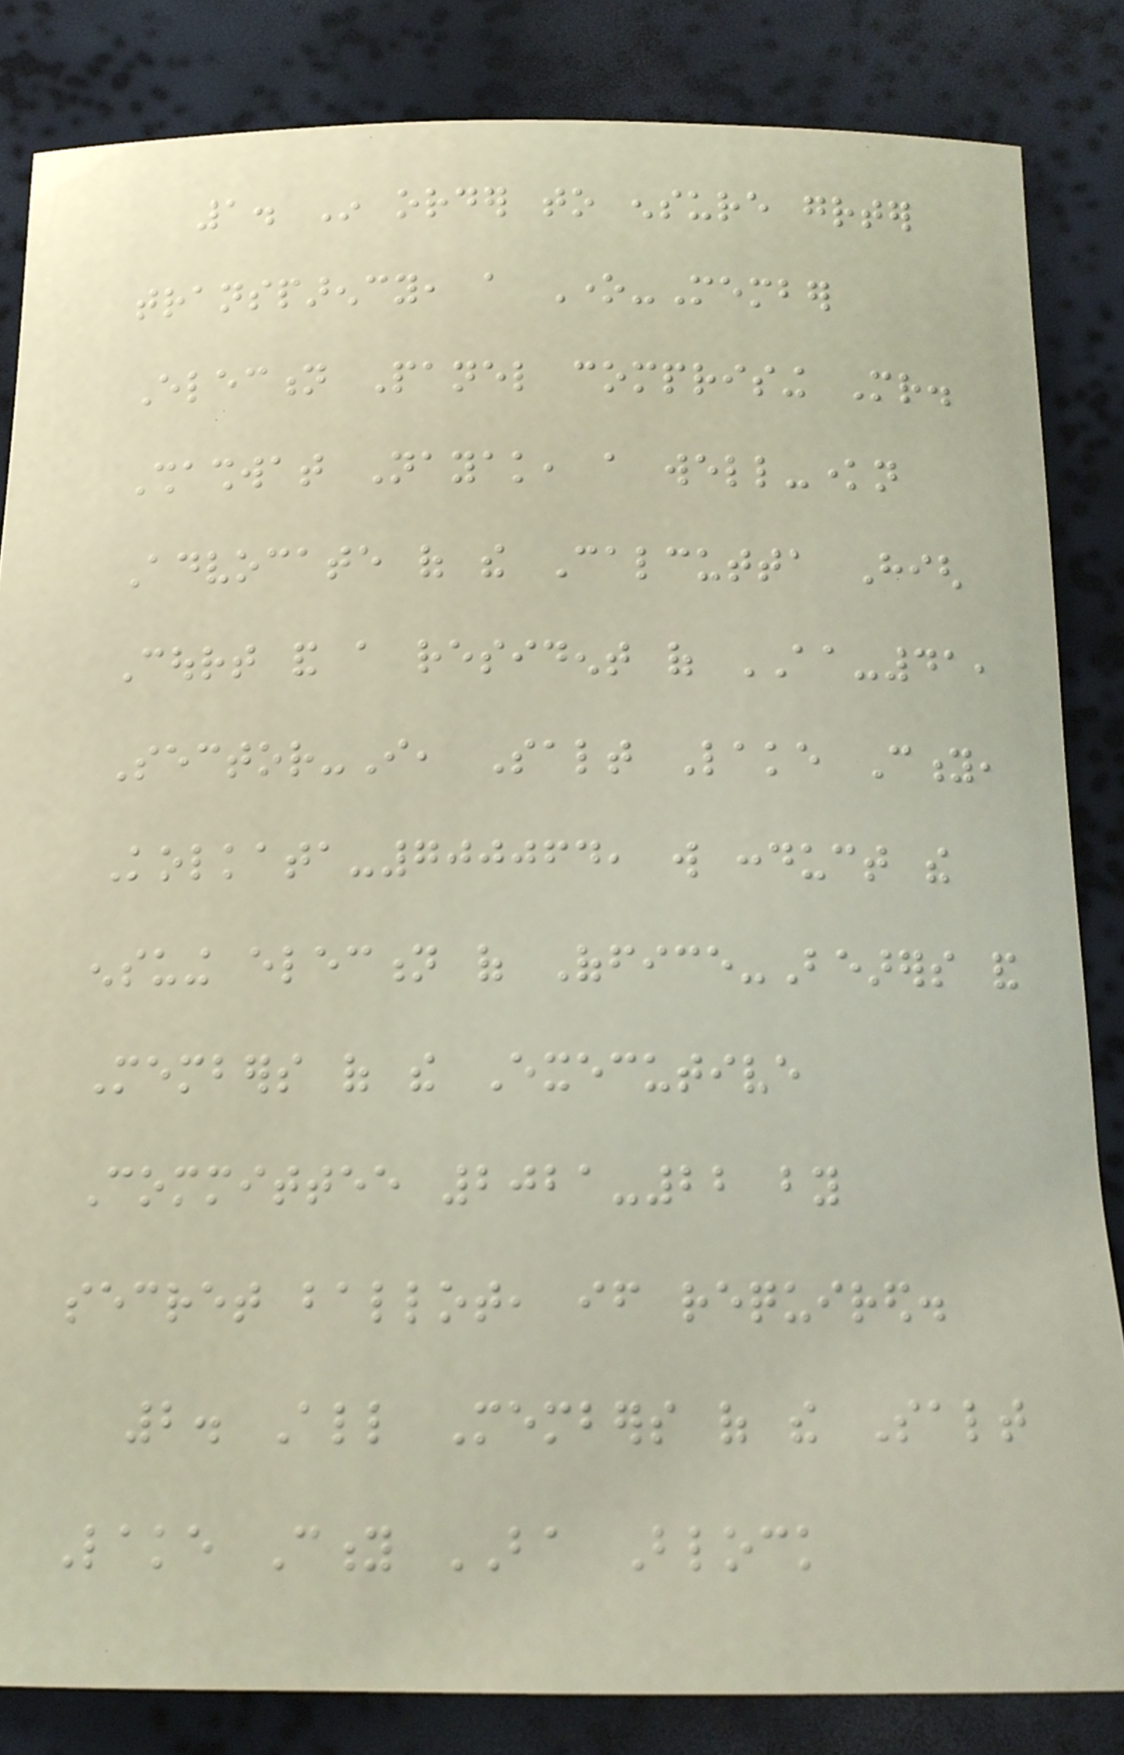1. In order to ensure greater
transparency, a One-Member
Election Panel comprising Mr.
Shashwat Nayak, a well-known
Advocate of the Calcutta High
Court and a resident of AA-41,
Sector-I, Salt Lake City,
Kolkata-700064, will conduct the
ensuing election of Office-Bearers and
Members of the Executive
Committee 2021-22 by
secret ballot, if required.
2. All Members of the Salt
Lake City BA Block
